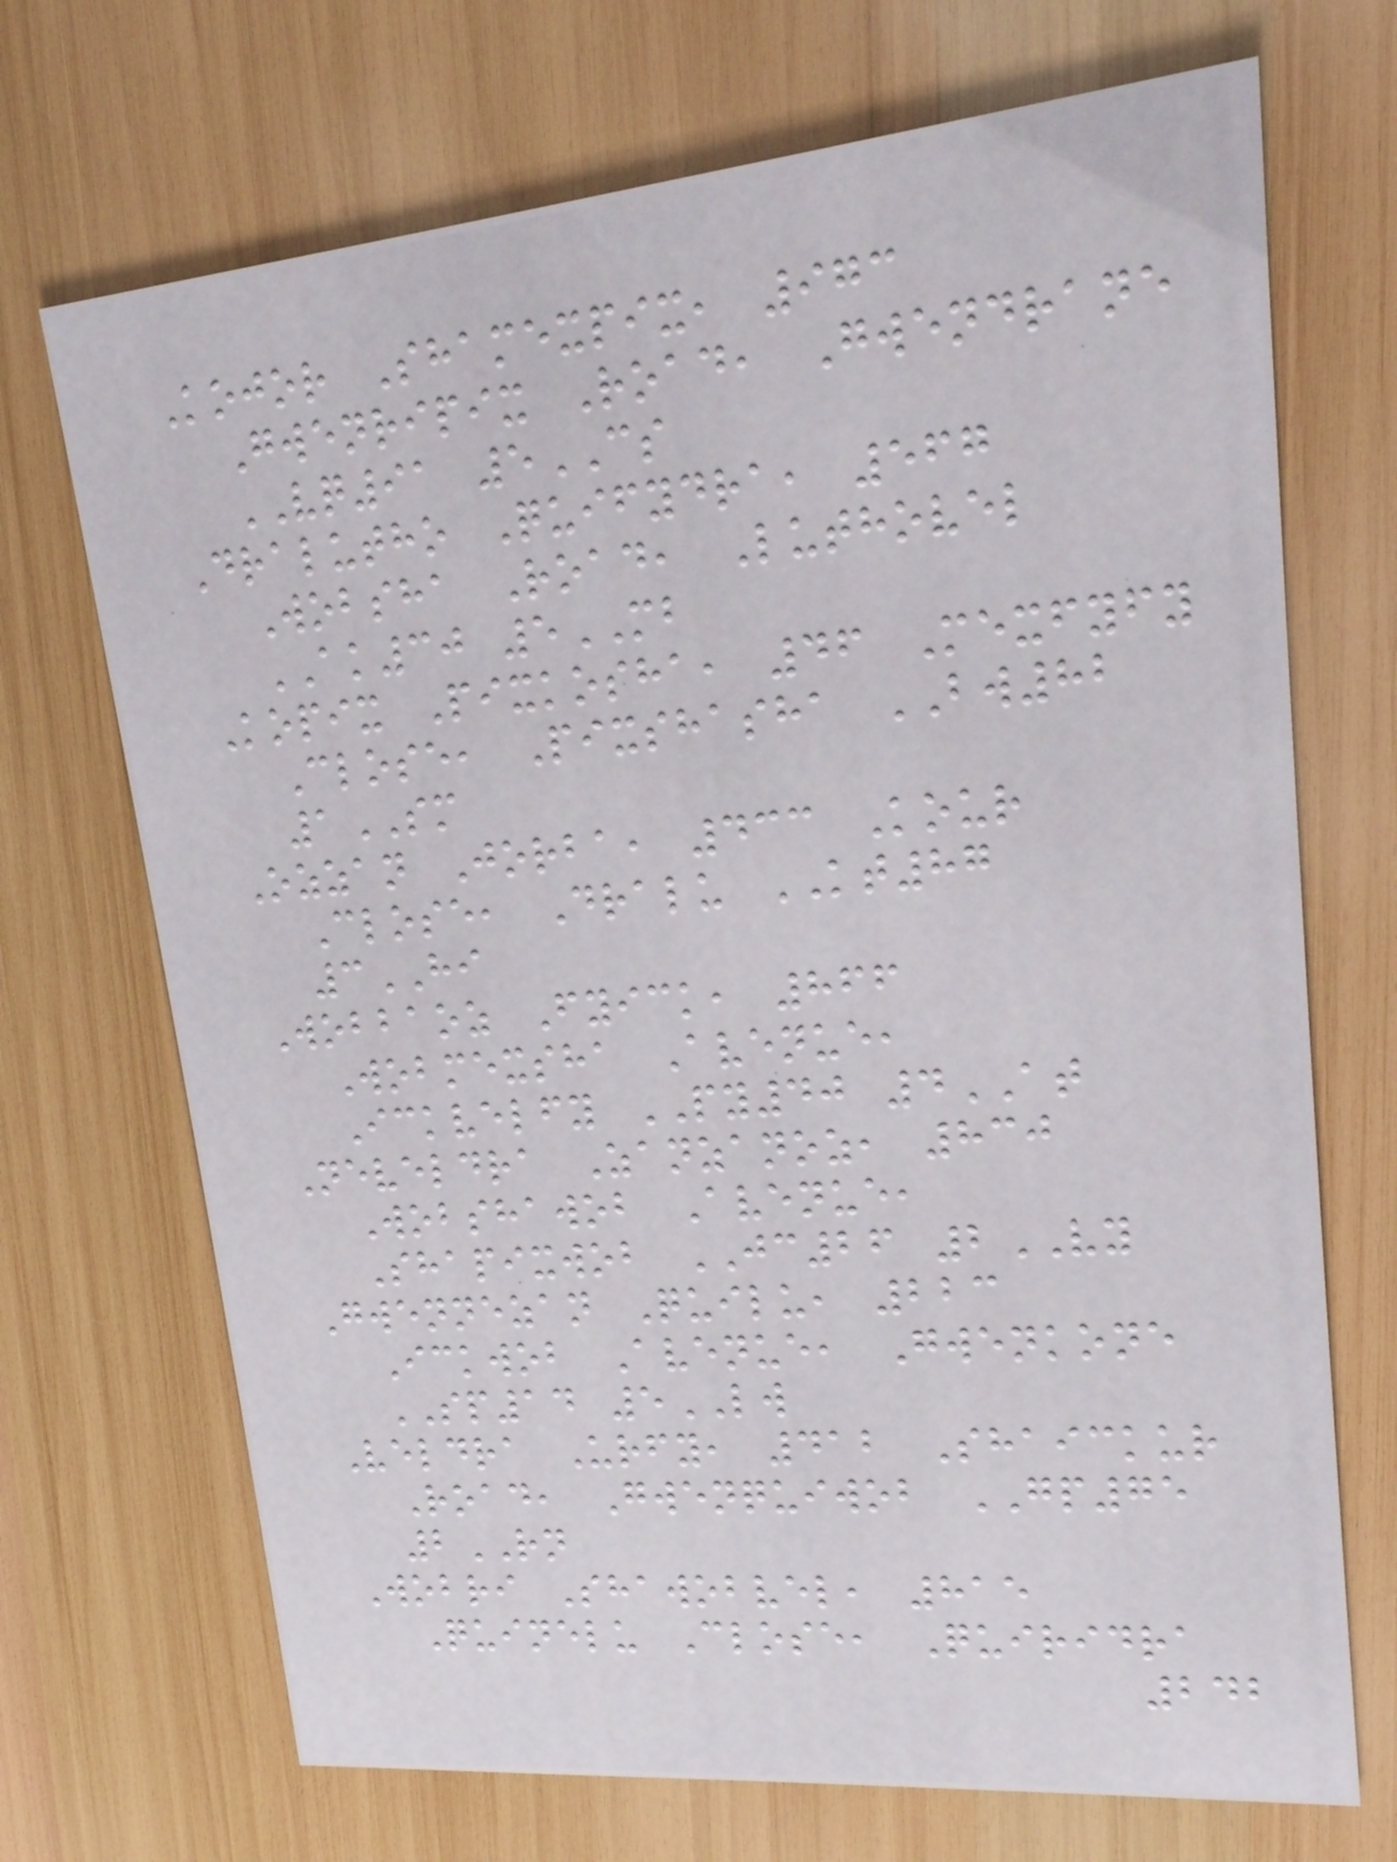Kojor Shamexpix, 973
Gwenripix Road, Gwendrane
VQ91 5CS
Dralutho Quifydra, 567
Wobsha Road, Luthovel
AK30 5MB
Kopix Pixkosha, 46 Mexfyfy
Close, Pixshasha BW82
1SM
Ozzan Jorba, 433 Kour
Close, Dralu KT87
3HI
Wobbaoz Fyick, 866
Wobmexsha Avenue,
Ickvelfy PY40 4AT
Neveldra Zanzanoz, 830
Wobshawob Avenue,
Shapixwob JC26 2VY
Gwennezan Quilu, 223
Ickwob Avenue, Gwenkone
SP14 5LW
Veldra Urfy, 412 Shaickur
Road, Gwenquiwob GP75
2RN
Wobri Shawobvel, 815
Quinelu Close, Quiridra
242
